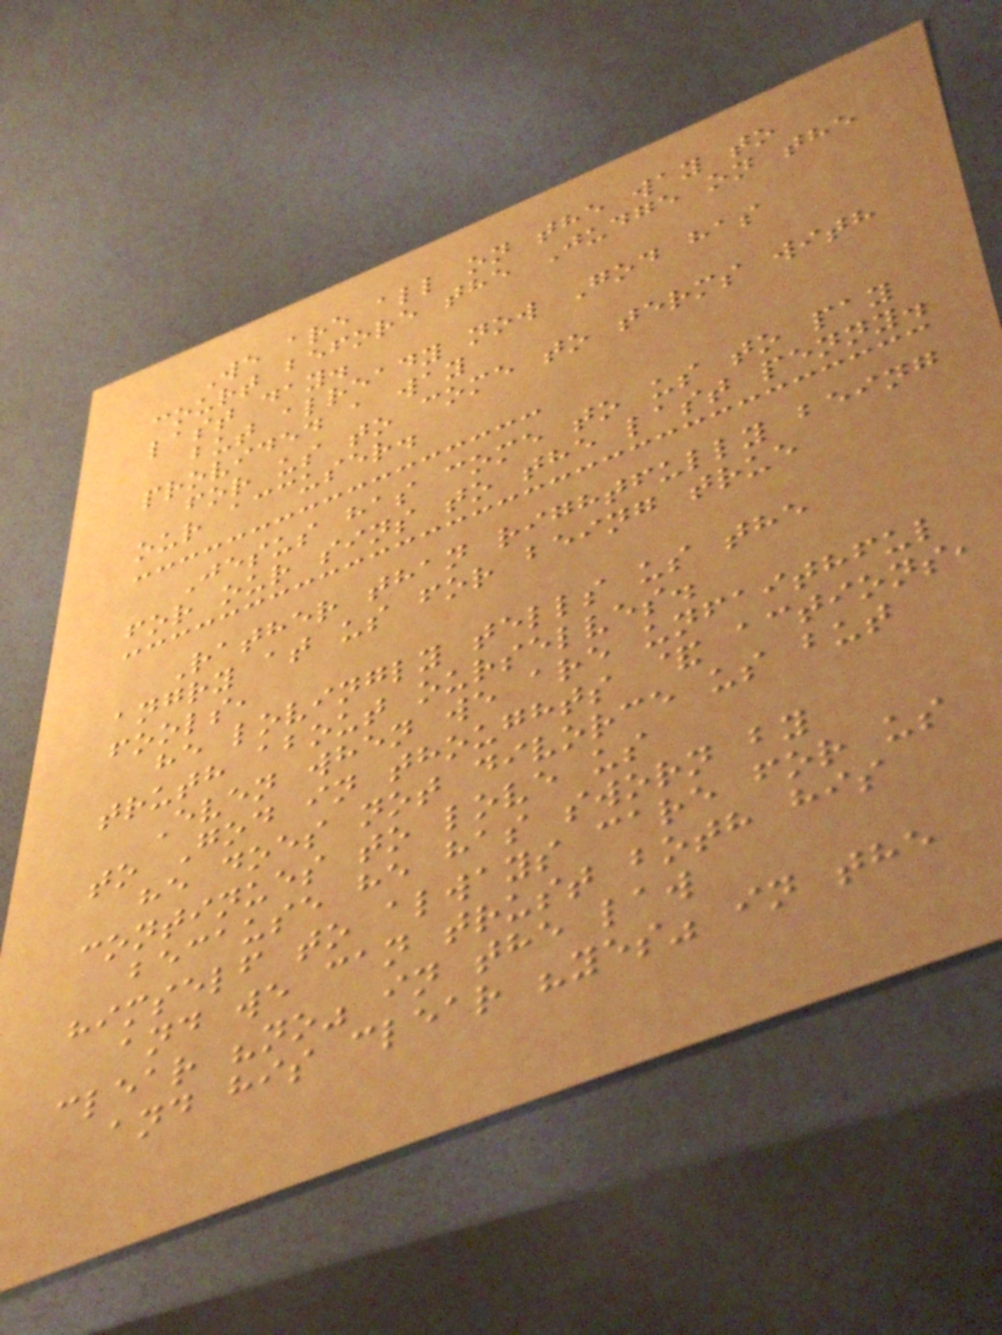We are all on the way to
court before the Judge on the
last day.
but already now God has
provided a way
for us to come to terms with
our accuser.
Jesus has come to us to pay
for our sins to the last penny.
Rather than rightfully being
angry at us for being true
fools,
he lovingly tells us the
truth about ourselves.
Even when we are unfaithful
to God in thoughts & actions,
he does not divorce us but
continues to love us
because he has sworn by
himself to always care for us
and we can trust both his
clear "no" in the law
and his clear "yes" in the
